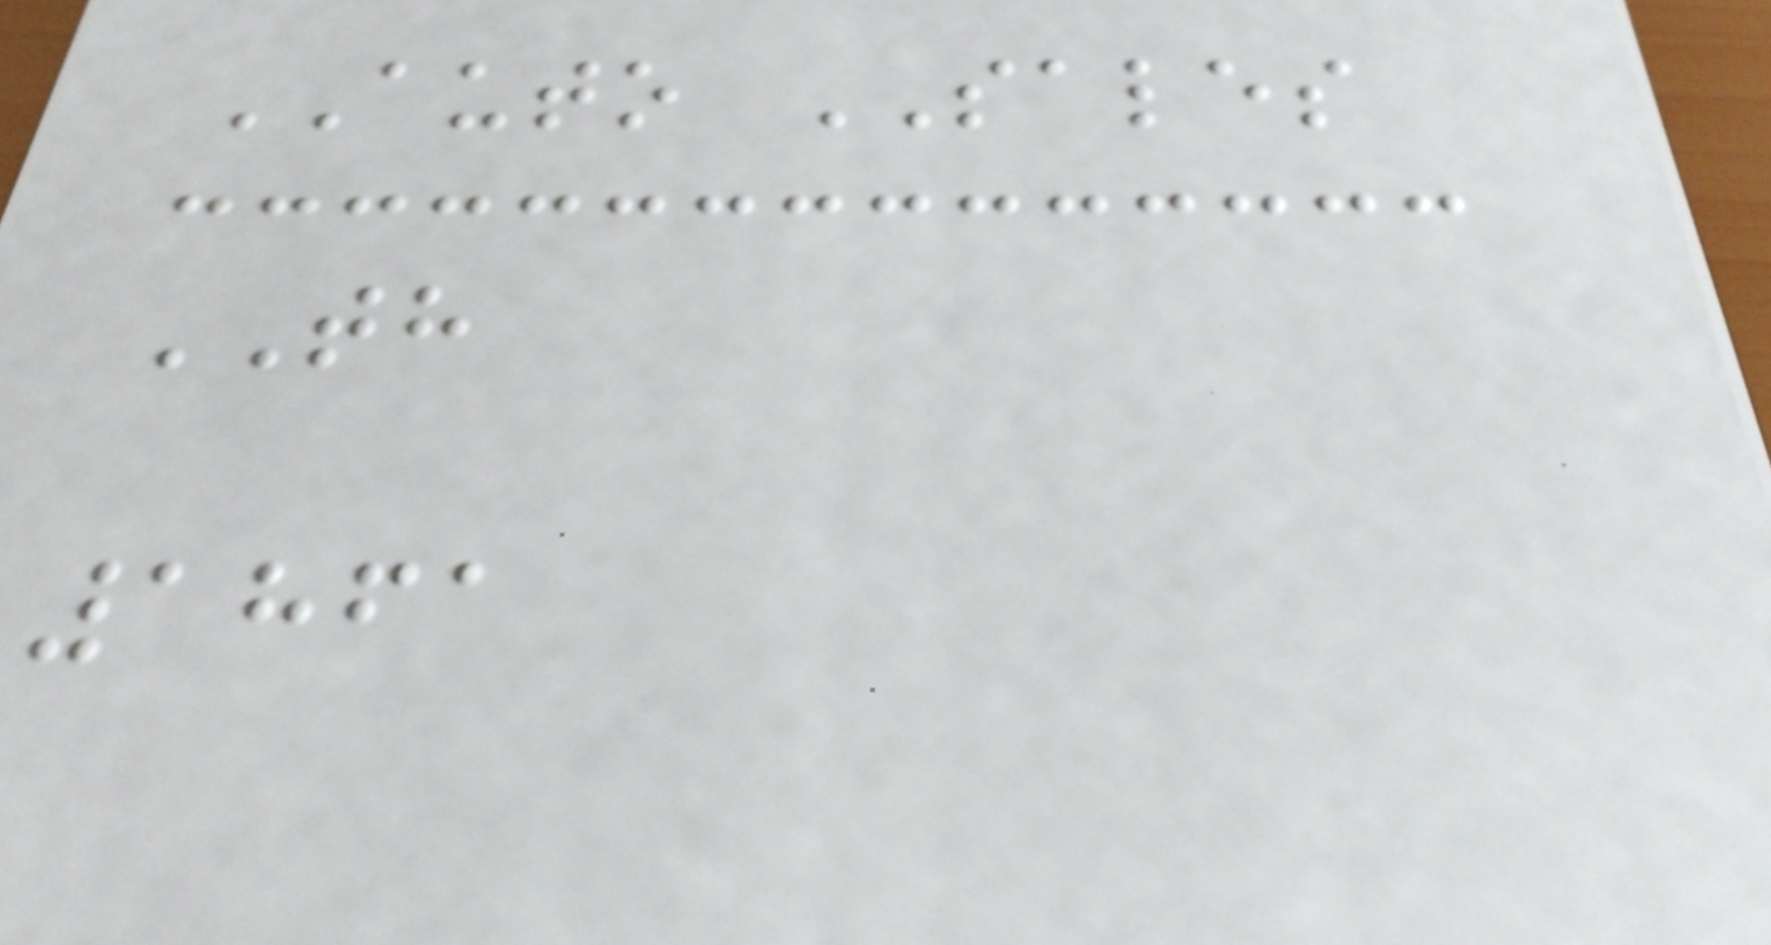AUTO SALES
TH
1861
